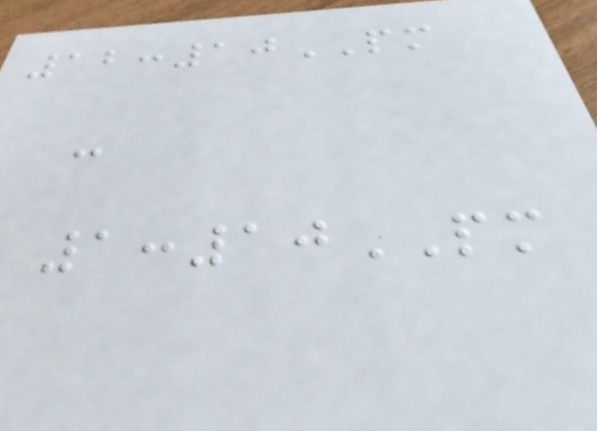12:10PM
-
1:10PM
